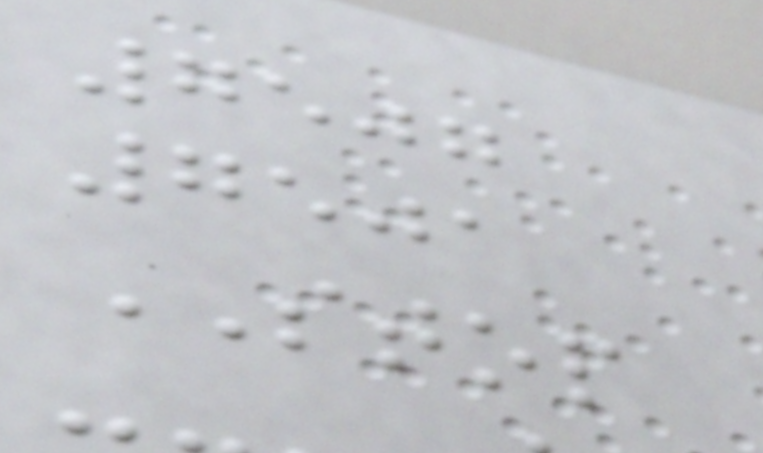7507
7501
STOP
